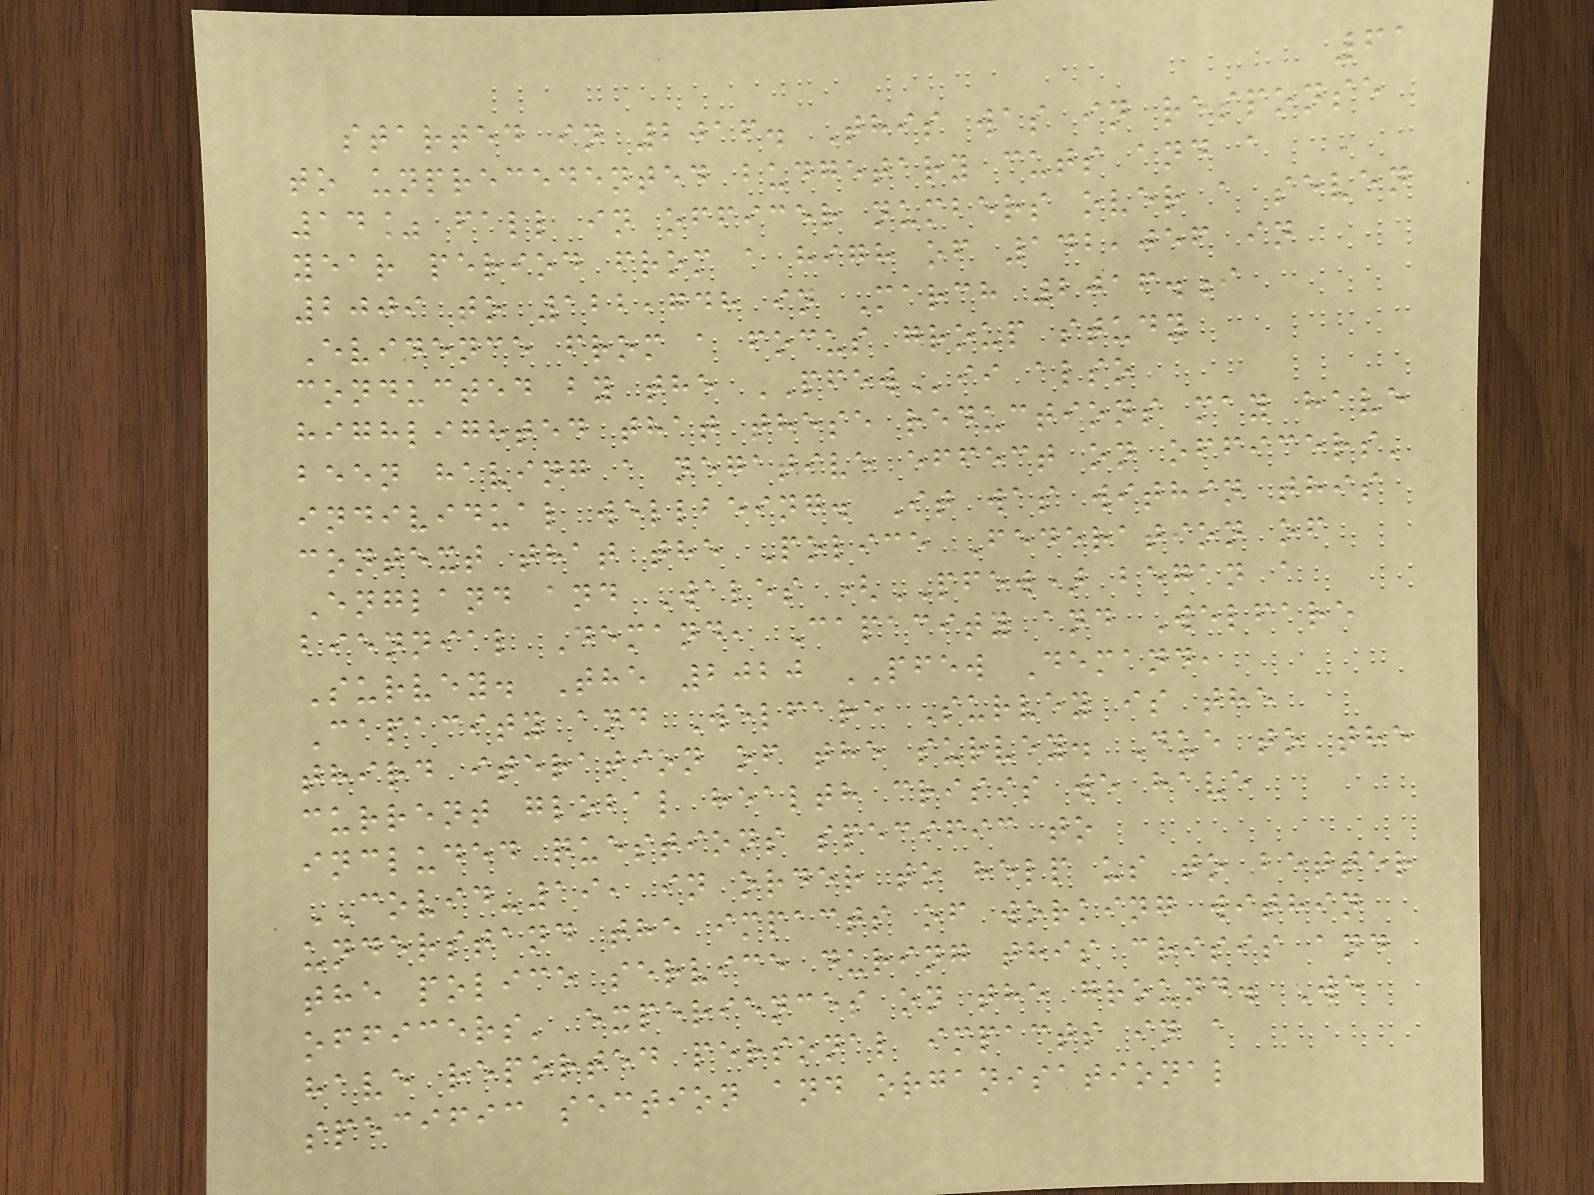61
started in 2016. This was in response
to unprecedented budgetary cuts and a
14% fall in officer numbers over a seven
year period from a high of 142,056 in
2009 to 122,748 in March 2016.i
Evidence from a focus group study
conducted by the PFEWii also
highlighted that these reductions may have
been having a negative effect on officers'
individual wellbeing. It was within this
context that the Police Federation of
England and Wales (PFEW) began a
biennial Demand, Capacity and Welfare
Survey. The 2020 PFEW Demand,
Capacity and Welfare Survey is the
third iteration of the survey. Due to the
current global health crisis we have
included questions specific to
COVID-19, in order to help us to better
understand the impacts of working within
the police service during this crisis and
officers' experiences on the ground. We
have reported personal impacts in a
specific section and organisational
